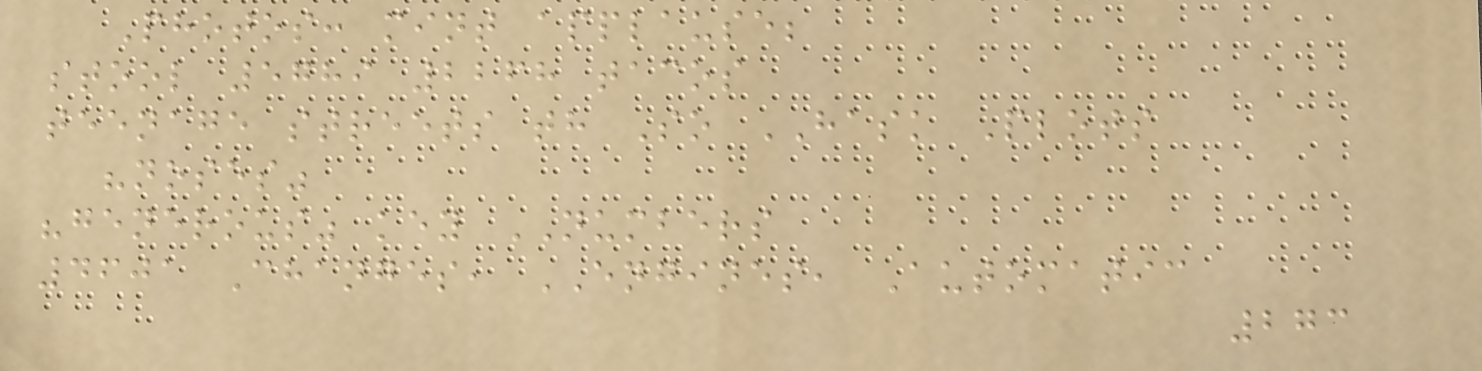Photos: mint applause;
stool 5789 2268 tacos
teenage streets th So HASK Plots
"noses"
"generous" key NUMBERS
4601 Changes, ENGINES, Automatic
273
